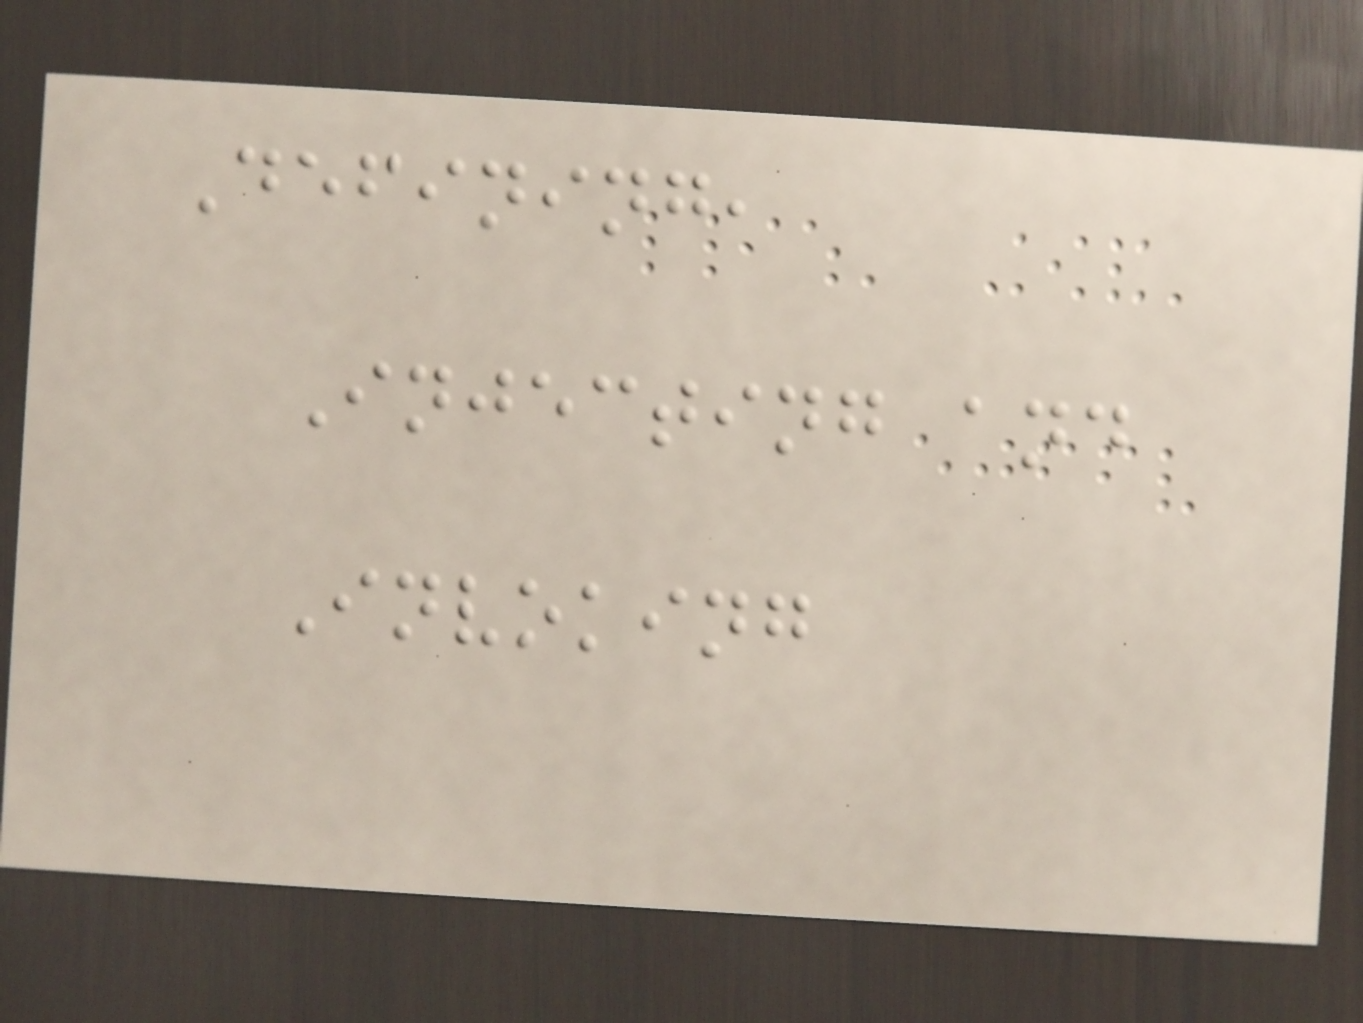Defining,
Injecting and
Invoking
